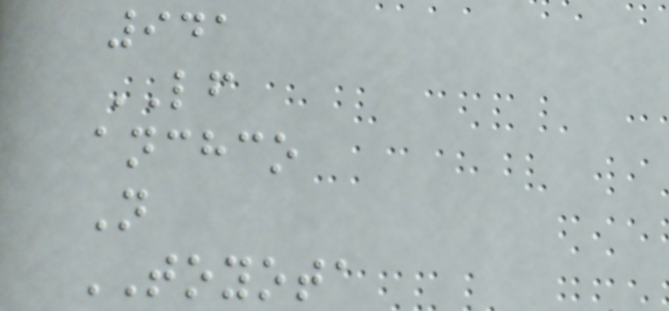941
LF
anchco
N
TOYOTA
